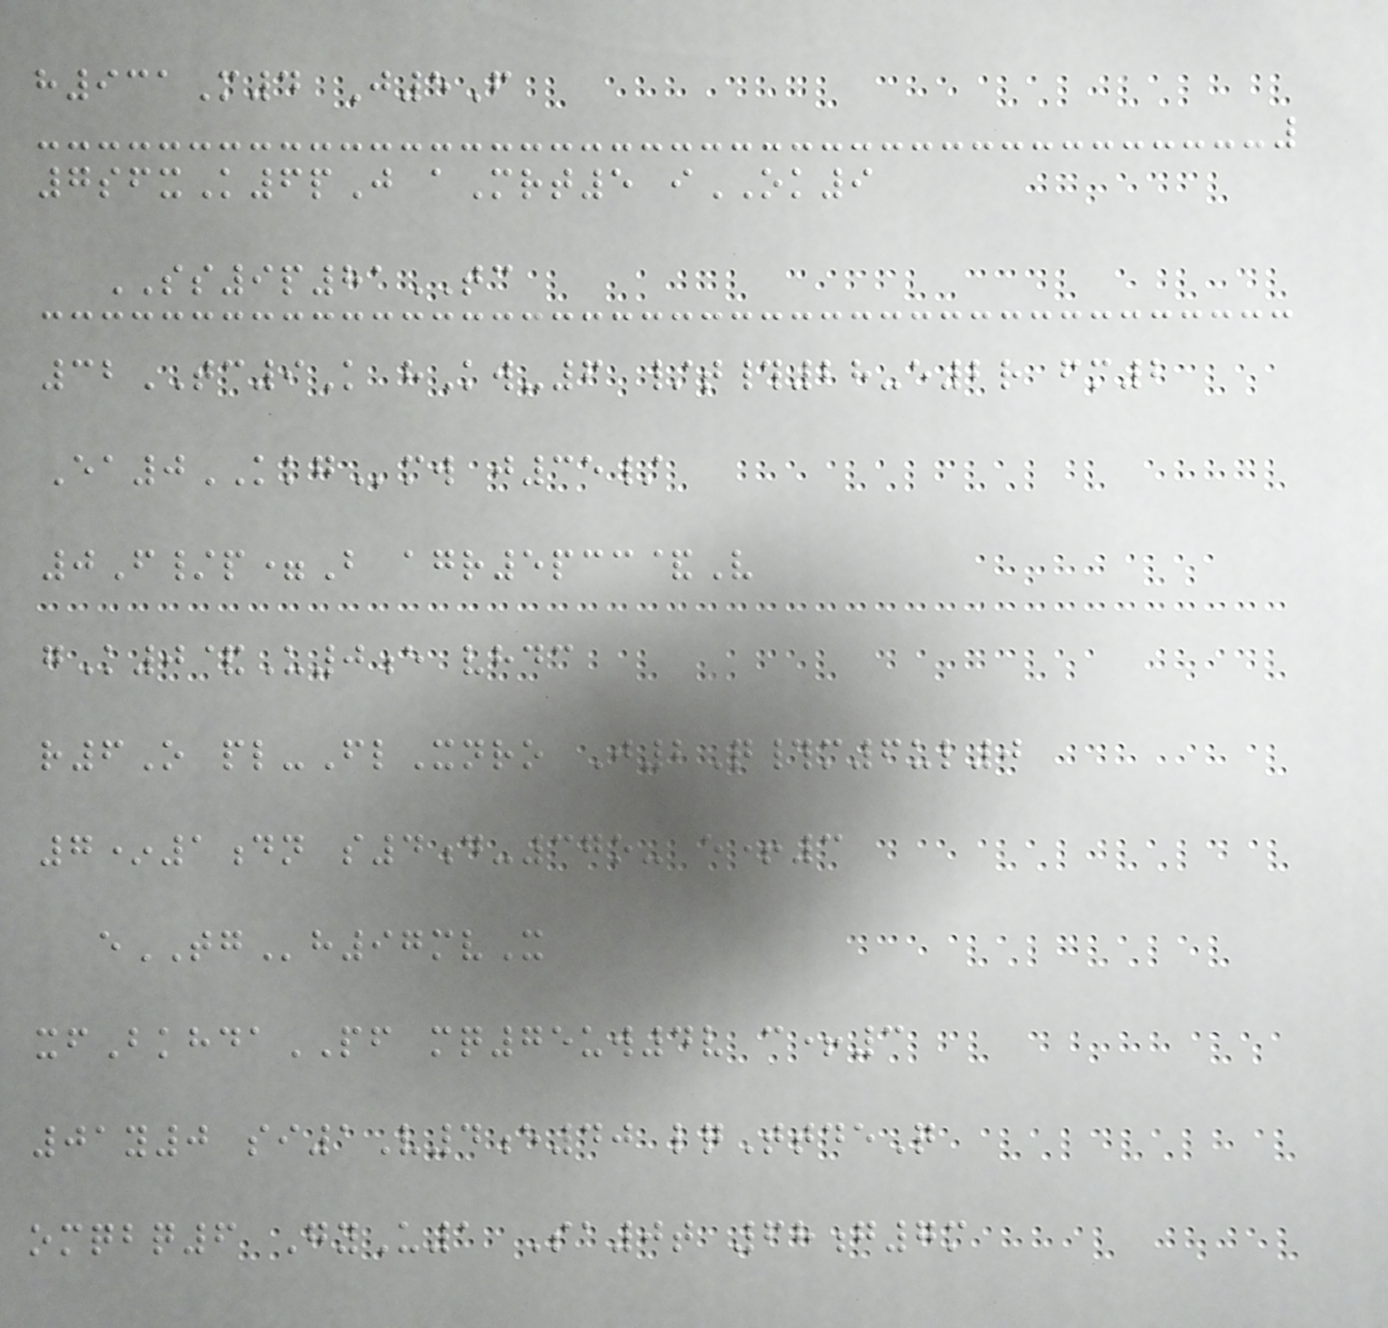h931M4 J5F
7sfxK6pJ aMrt5 iOK9
SS9p81TC
32TC9K hKw-6 /t#28-e2r fm2
Ea0KKGmw j35/
0F/p=B agr5pcc&V
gK0&U0e vhdc
r6O pl-FlXnro J2Q#m6ul0
7*1dn s4d-37o- e+3
eTGh97mvX
xfBkhdaPF mq75uw4v c+3
01y0 si1V4e40 lqTtdeQ
omqbq6 GyU1 Sa0t 68g7m
